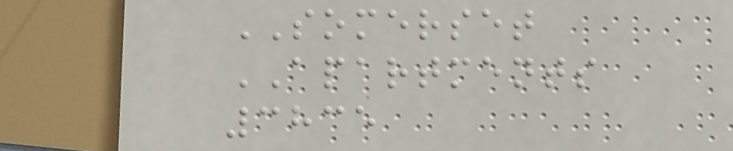SOMERSET
APARTMENTS
3835
